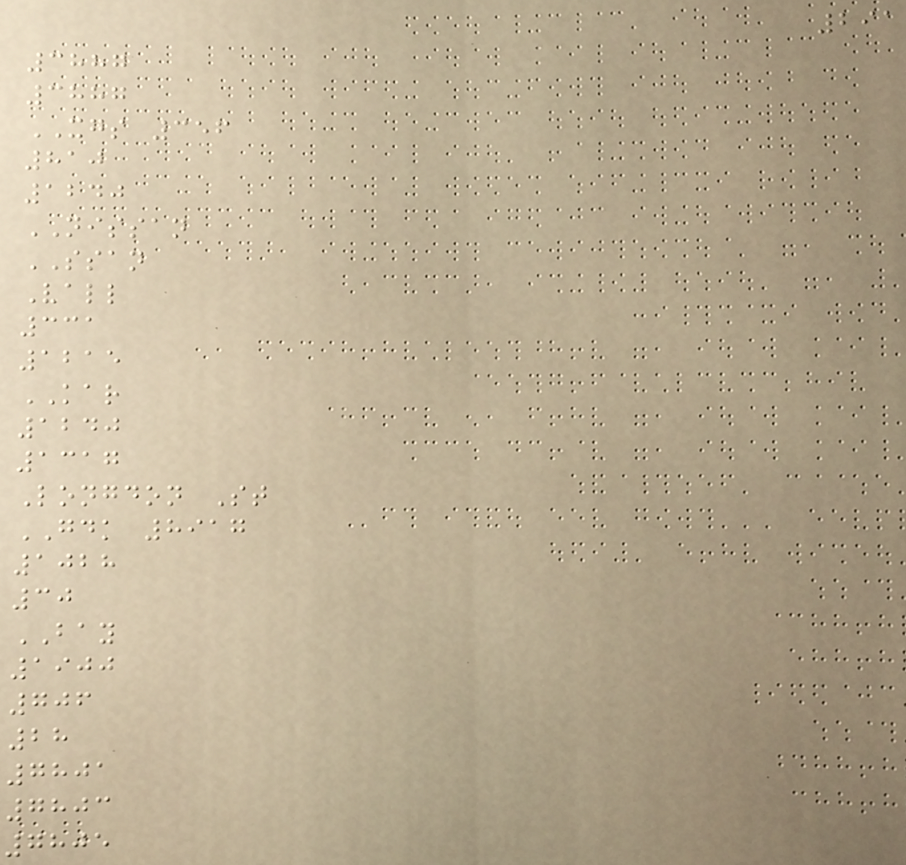291
3887
3887
XGS 356
810
1240
NISSAN
SSAN
Vall
331
1215
KAR
1240
1317
Longdon St
GDK 8917
1028
30
BAY
1900
706
28
7801
7803
7805
